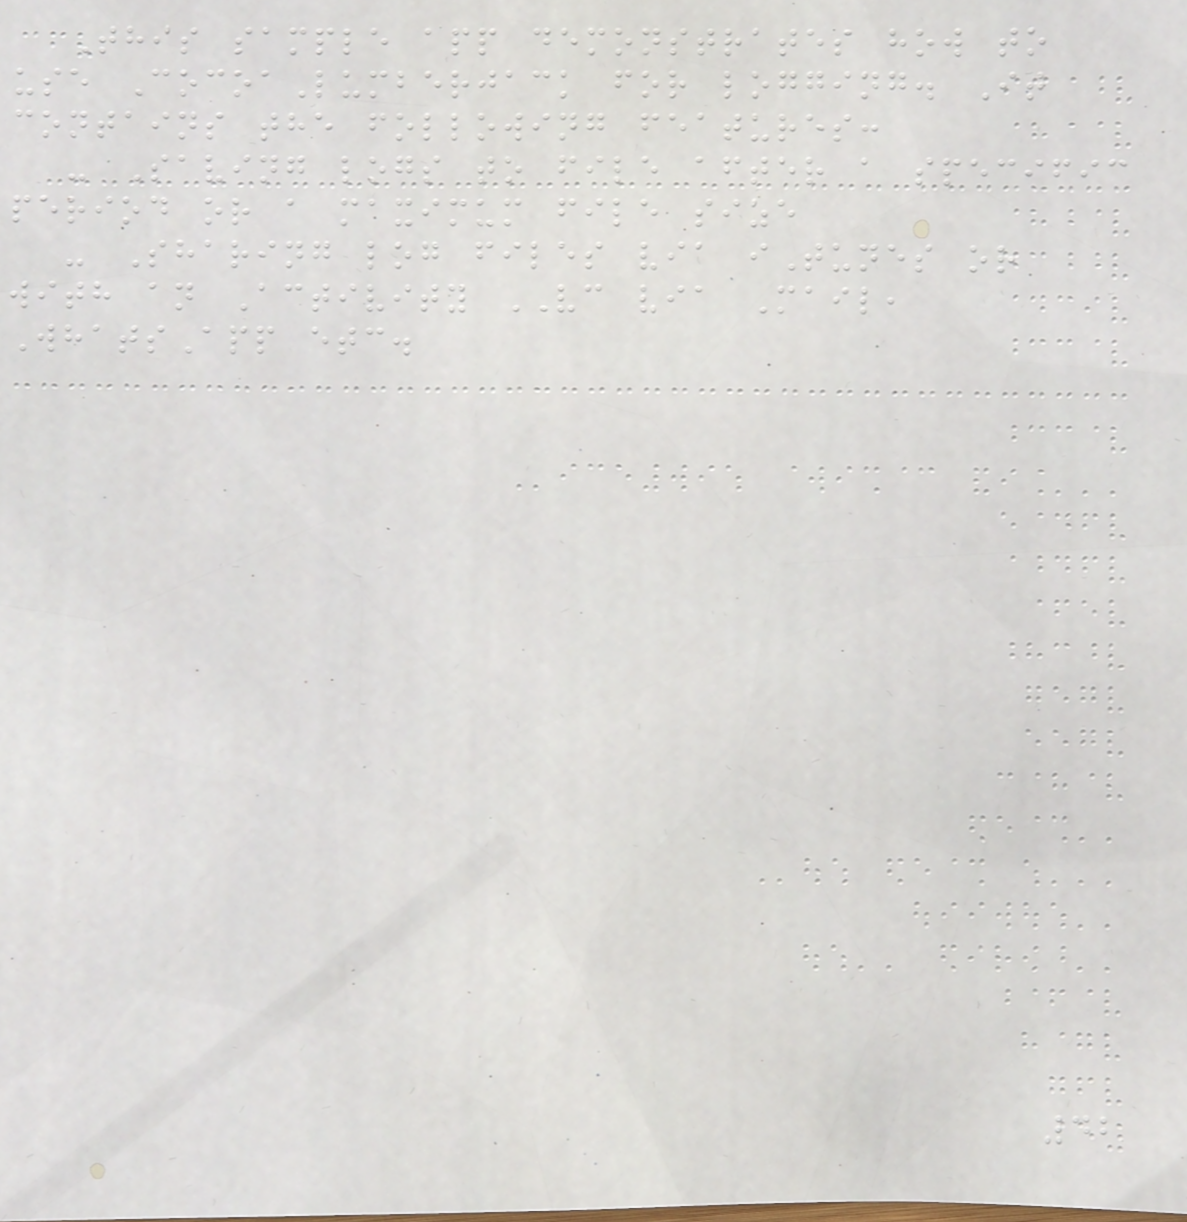This sample app demonstrates how to
use CocoaLumberjack for logging. It
contains the following features:
- Saving logs to file after a specific
period or a maximum file size
- Sharing log files via iTunes or
with an Activity VC via Mail,
WhatsApp etc.
42
